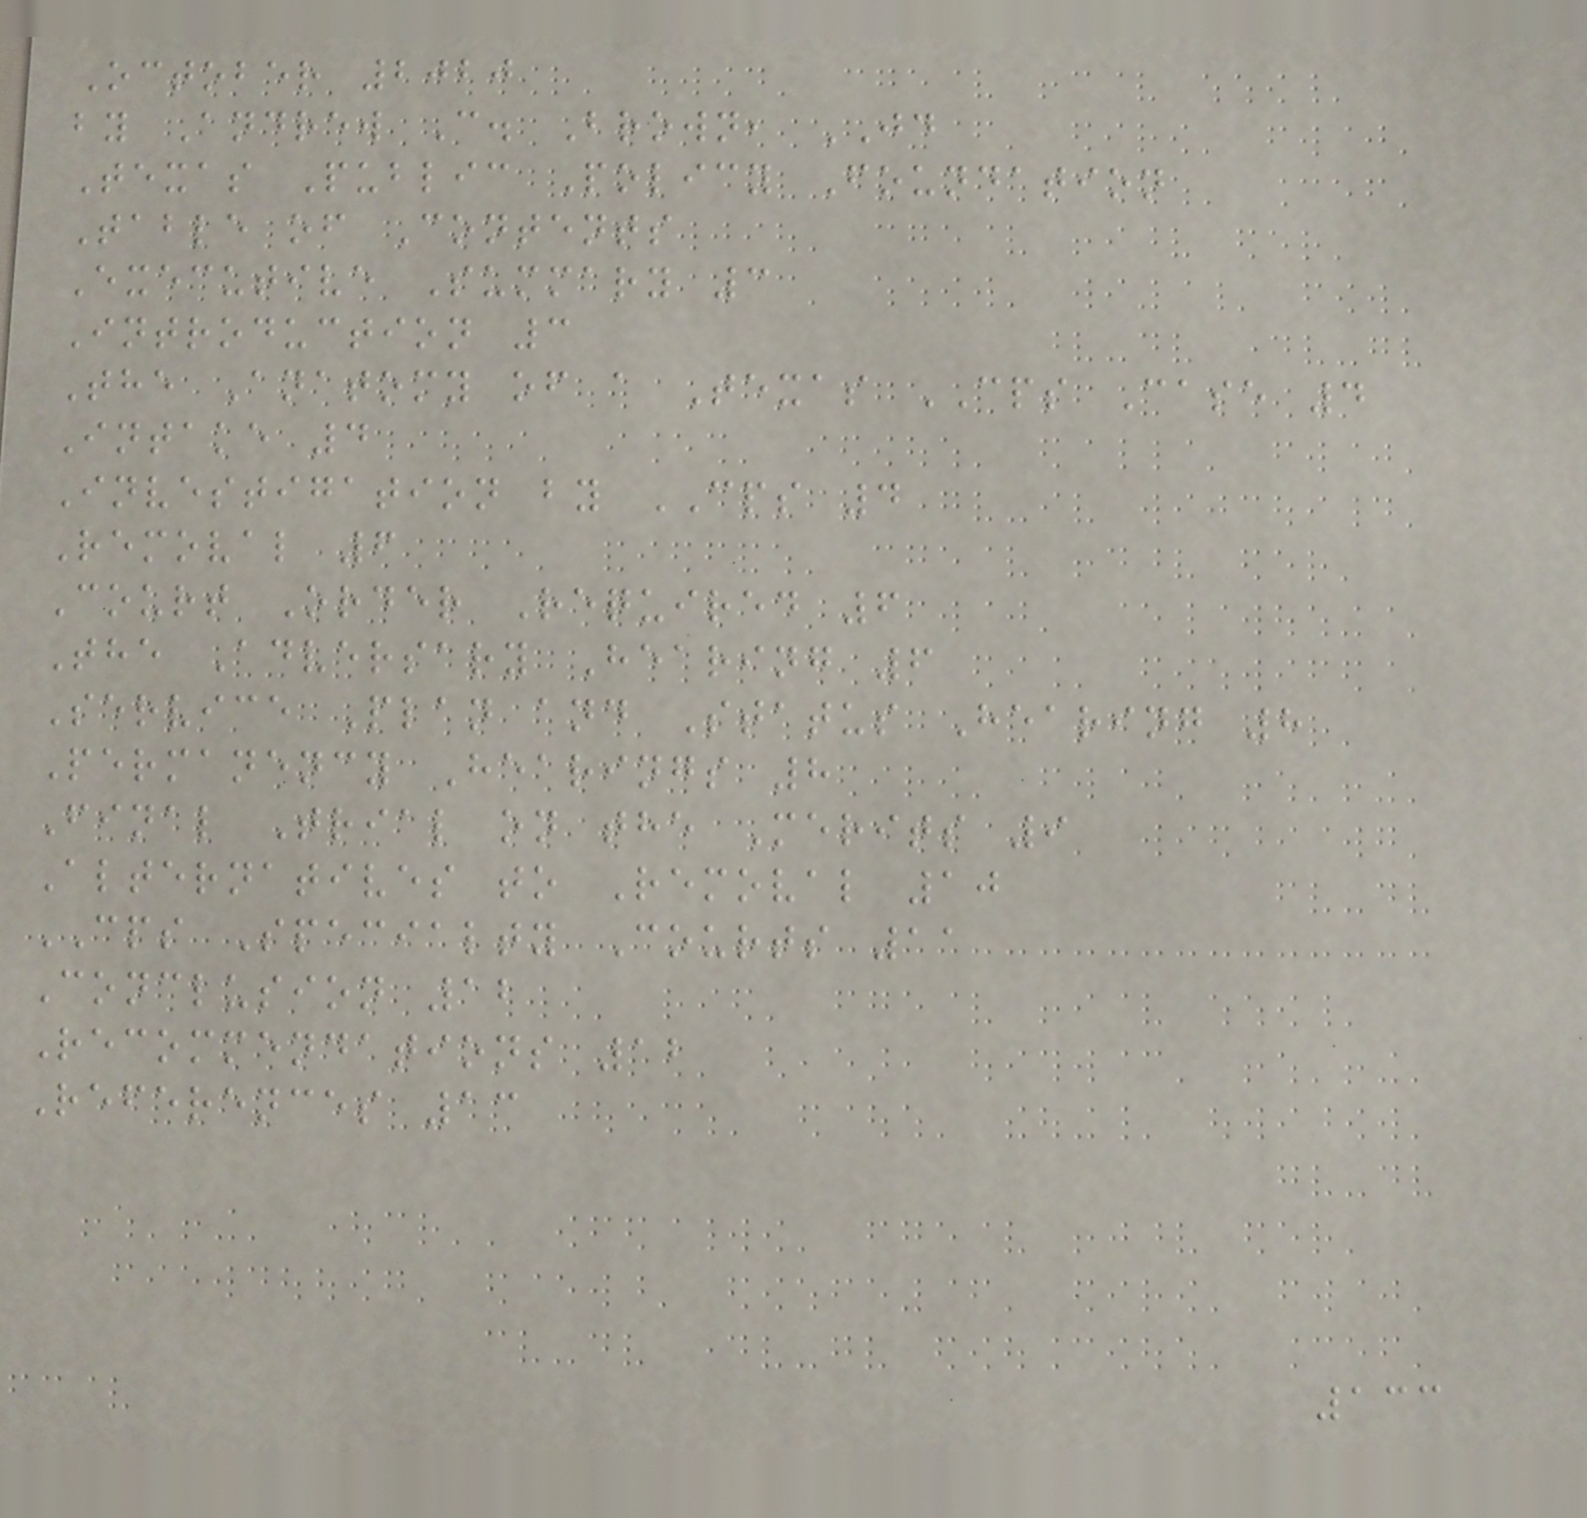October 2020
by Andrew C. Brown, JD
Texas Public Policy Foundation
Table of Contents
Executive Summary 3
Introduction 3
The Anatomy of a Texas CPS Case 4
Intake 4
Investigation by CPS 4
Removal 6
Court Order Required 6
The Adversary Hearing 6
Service Plan and Status Hearing 8
Permanency Hearings 8
Final Trial on the Merits 9
Alternatives to Removal 10
CPS Specialty Courts 11
Conclusion 12
Recommendations 12
References 13
133
